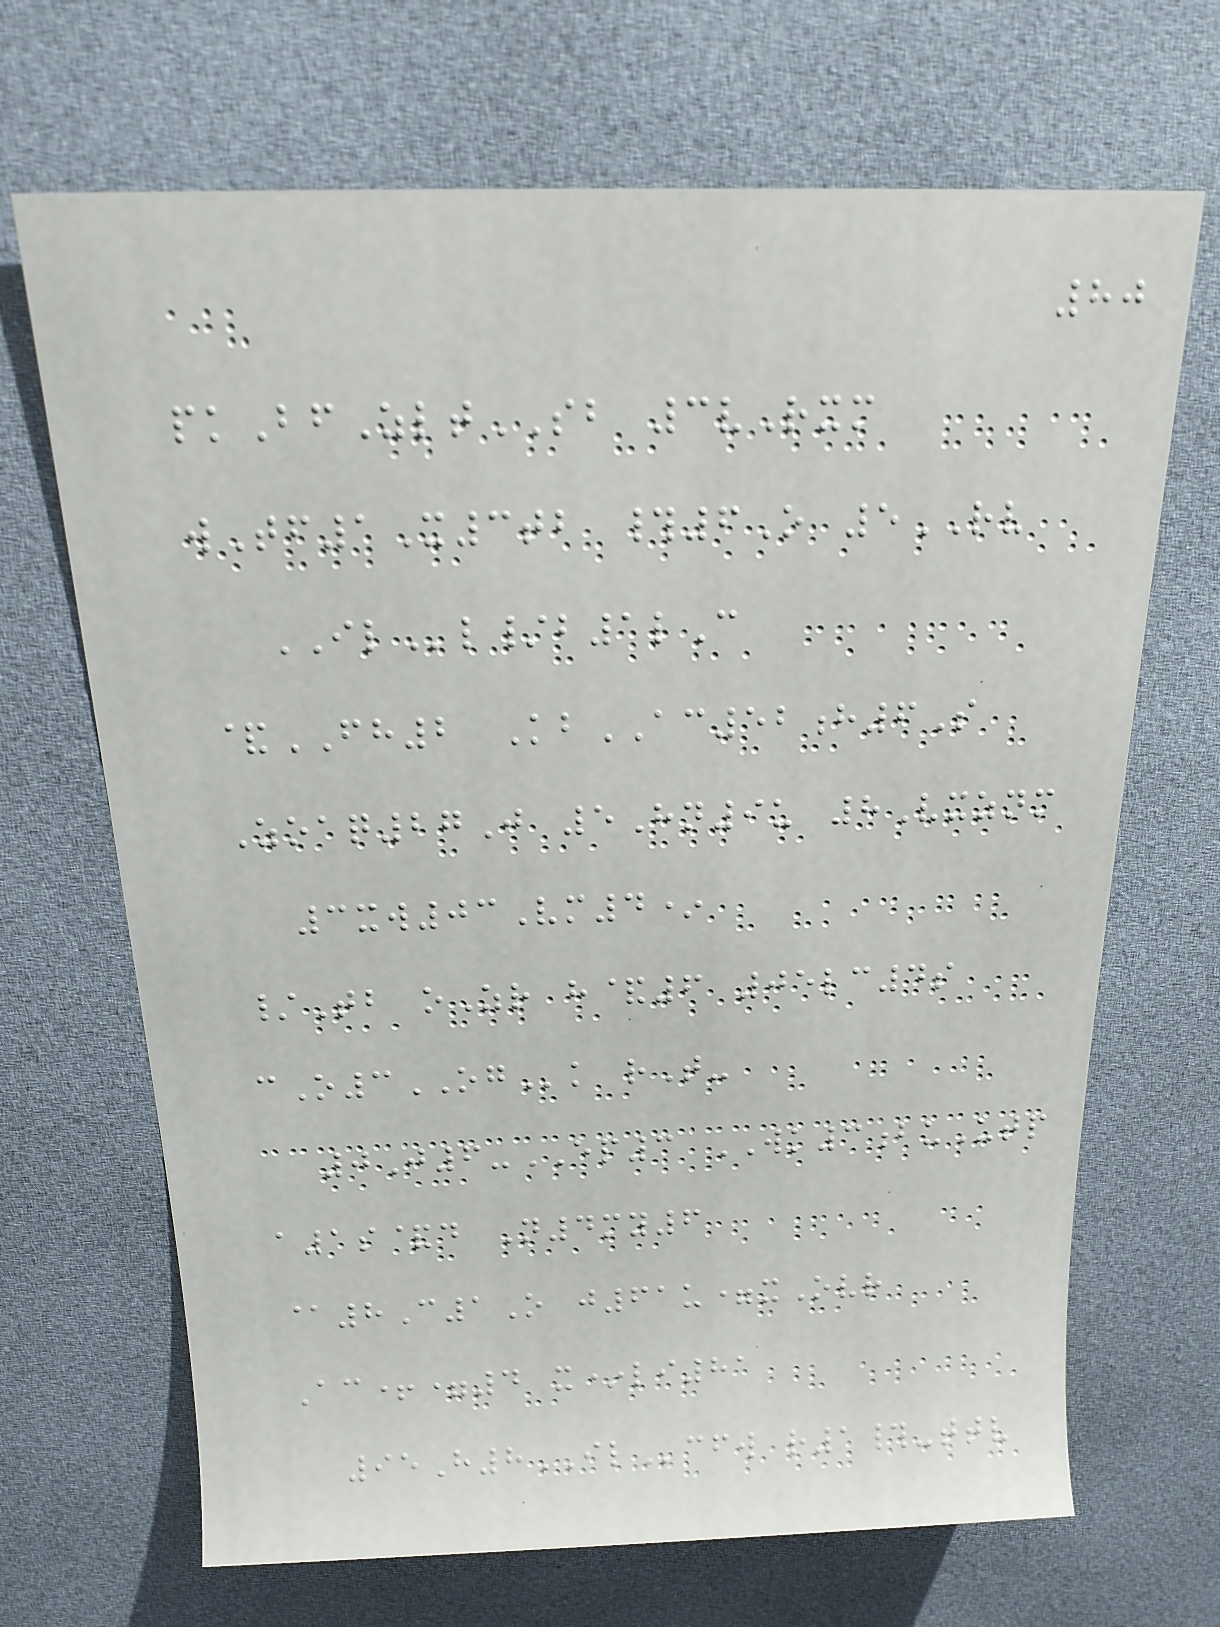80
pkBfZltSB 3vRxm
wTf1X3tb #6O 5RV
ILl/b1lC
&FH2 KbAC52h6S
Zoaq27J 5Hn9u 8Vxznm
3xw03Vm4*
/Tb oZr h&6 05lc4s
cO3OGk rT-
0J6-EP3 WK3buUtp
a1s&d N4my6
@8C1O j61u=xOvr
Ac+=4 x*li81
95H8ILcfw r1#-ttv
